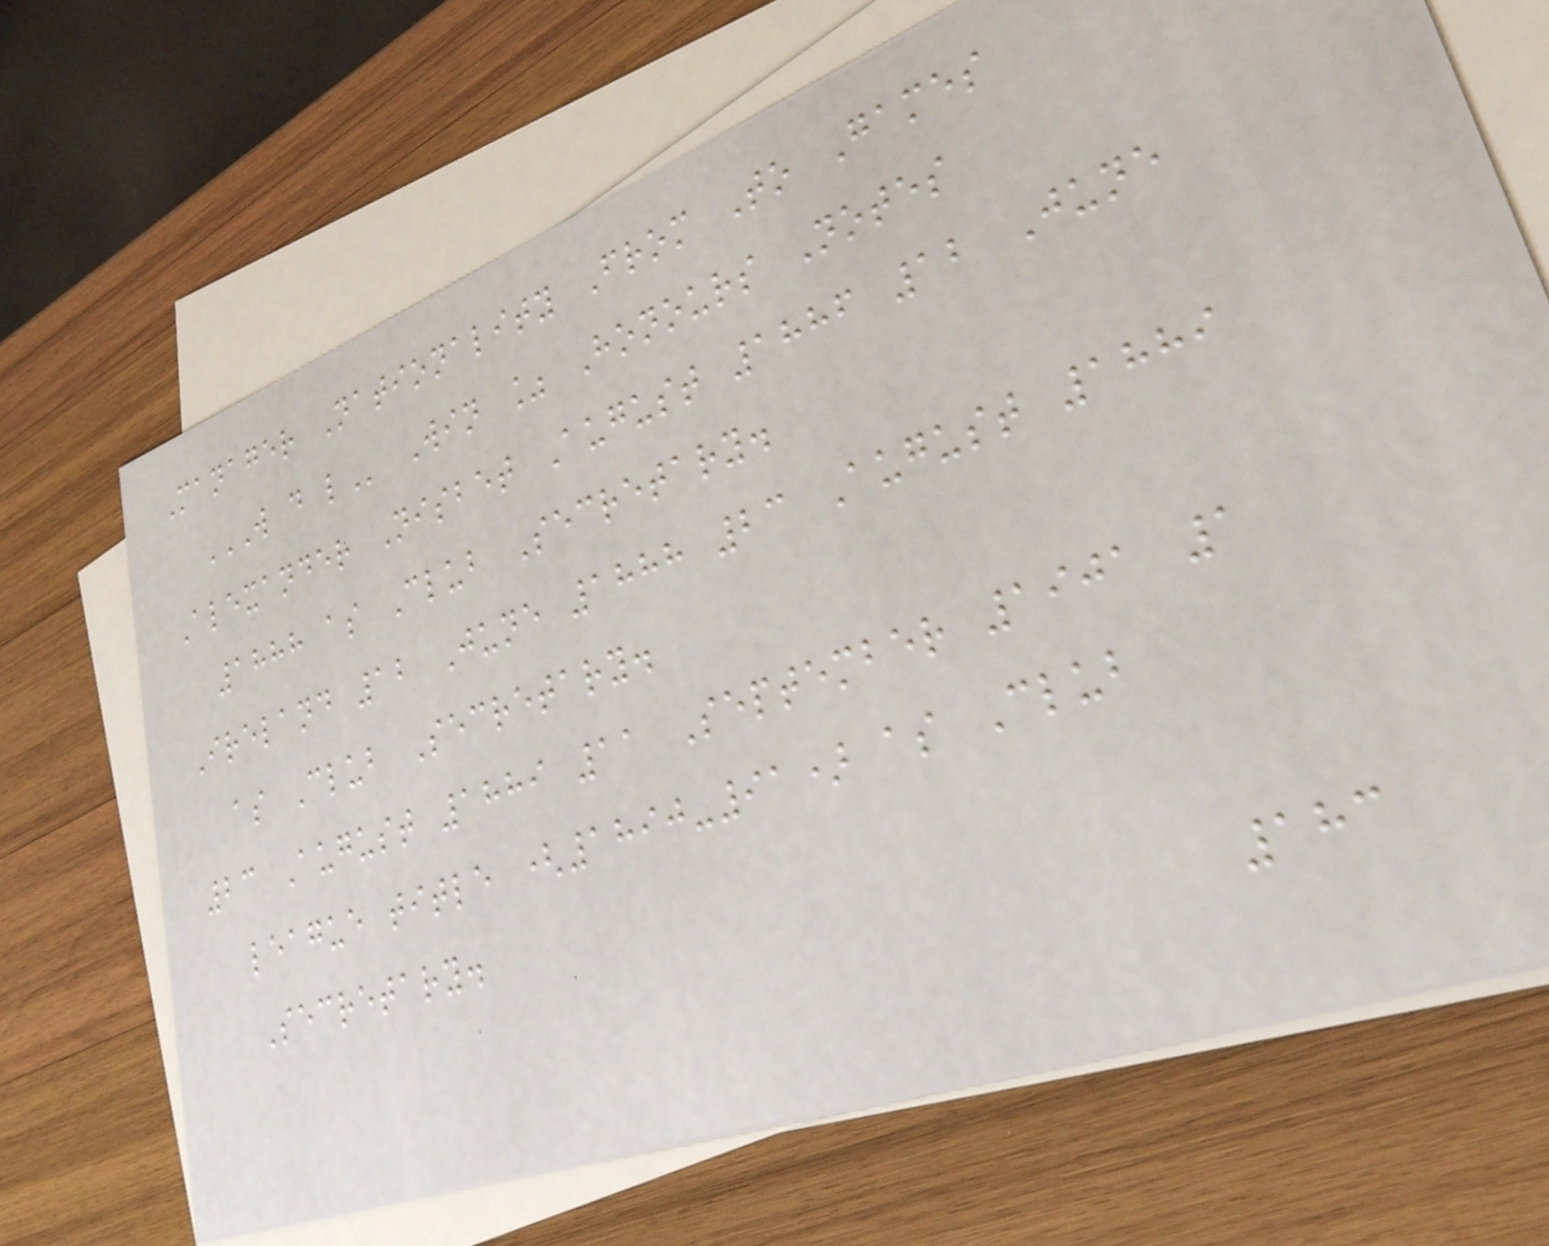Manager Nationality From To Games
W D L Win % Honours Notes
Alexander Nisbet August 1886 12 June
1888 as Club Secretary.
Ireland 12 June 1888 23 August 1889
as Club Secretary.
23 August 1889 11 September 1901 1
league title (1890-91) as Club
Secretary.
183
